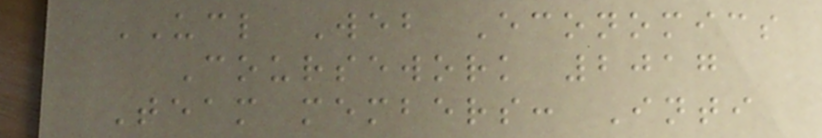UCL Web Economics
Coursework 2017
Team members: Inti
